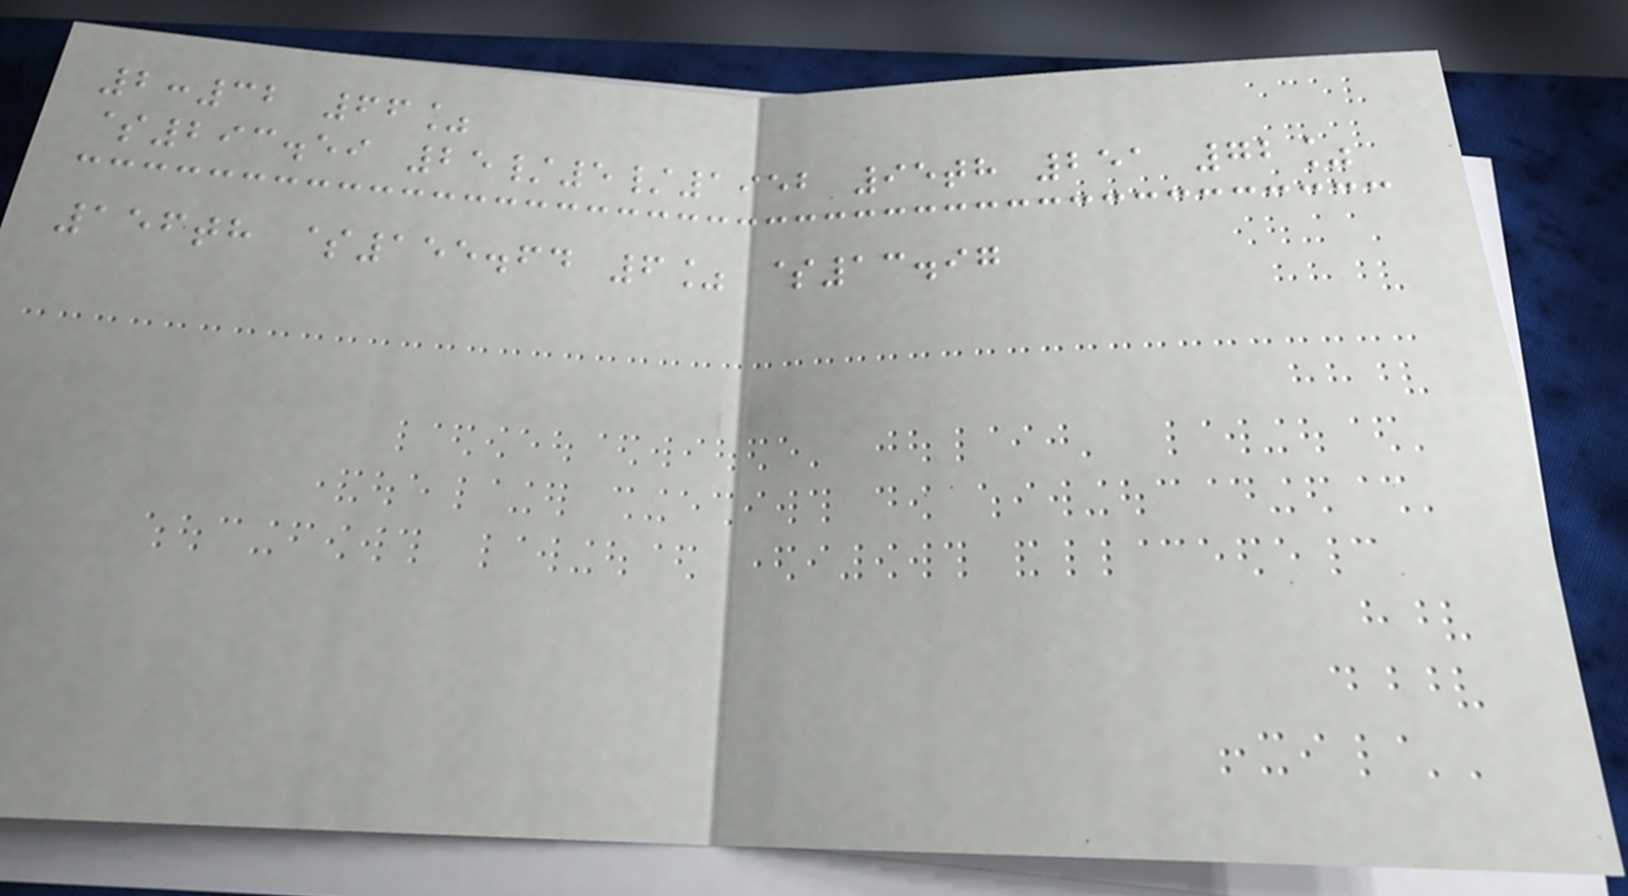2:32 66%
$293.59 25/5/1952 95th 251 72%
156th $155.64 6% $13.97
